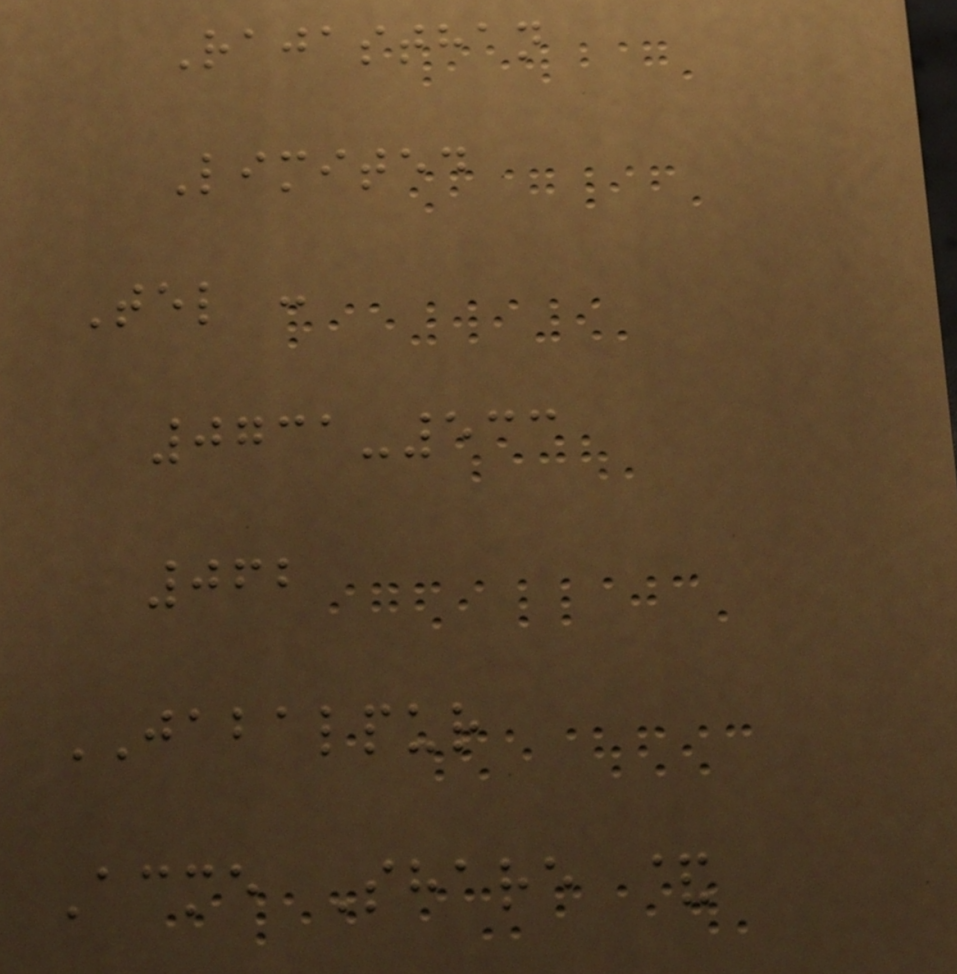Rajasthan
Limited
Tel :
0731-533
062
JABALPUR
Acme Share &
